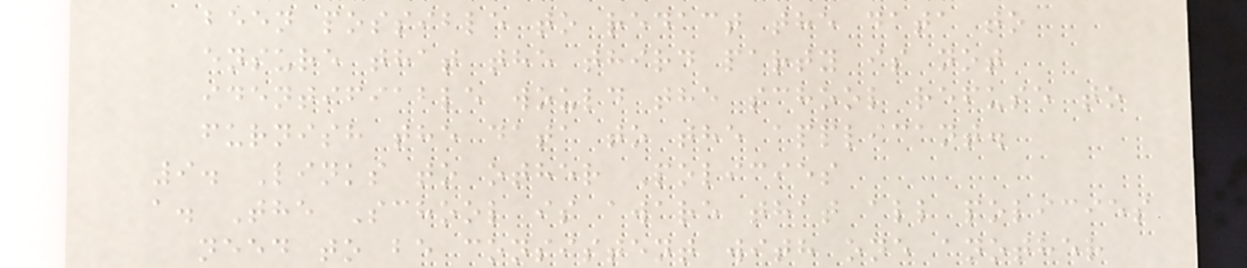been possible to redact the data to
ensure that the third party is not
identifiable would the school refuse to
furnish the data to the applicant.
9. Links to other Policies
a. The School is aware that all policies
need to be consistent with one another
